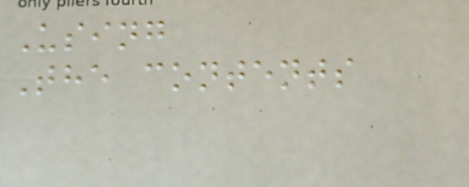Using
The contents
